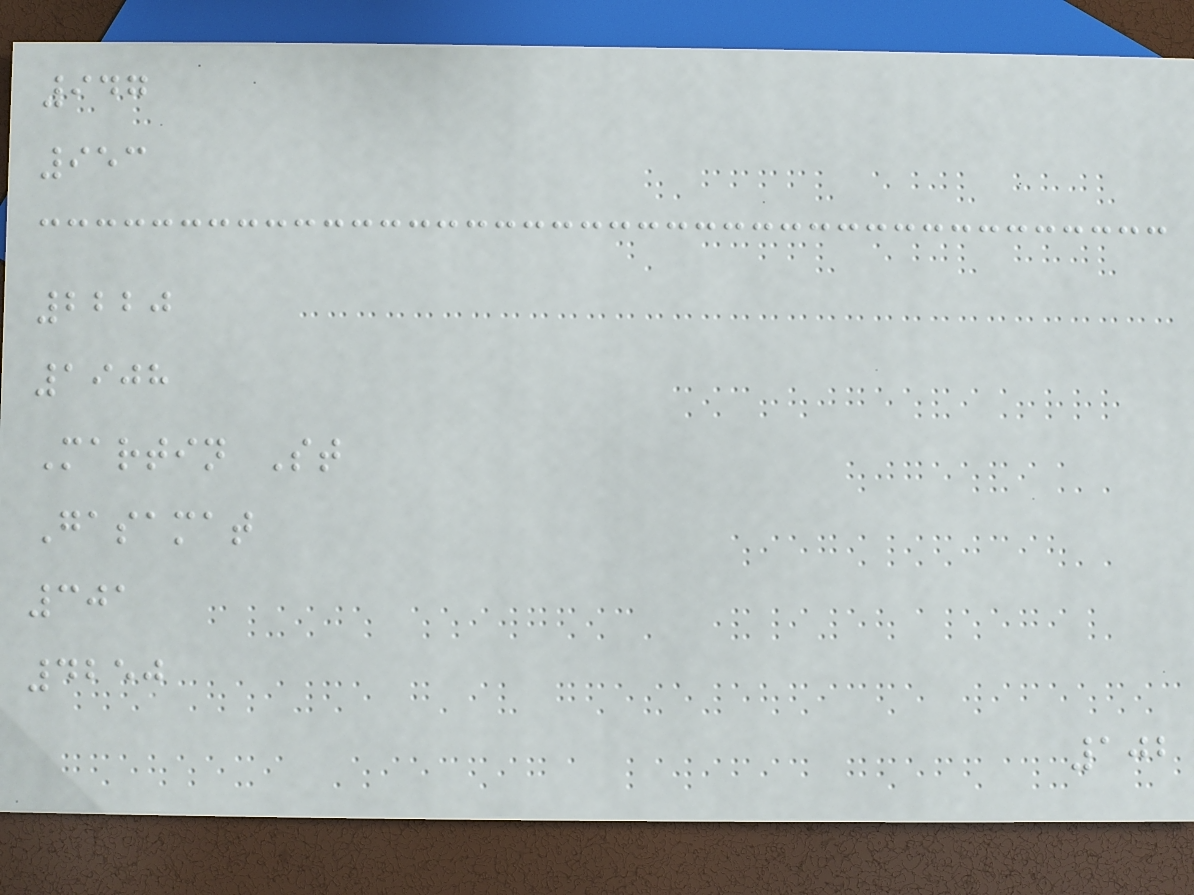947
953
2220
1908
Martin St
Gasamat
301
4250
102
